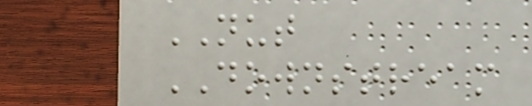NUT
DOWNSTREAM
